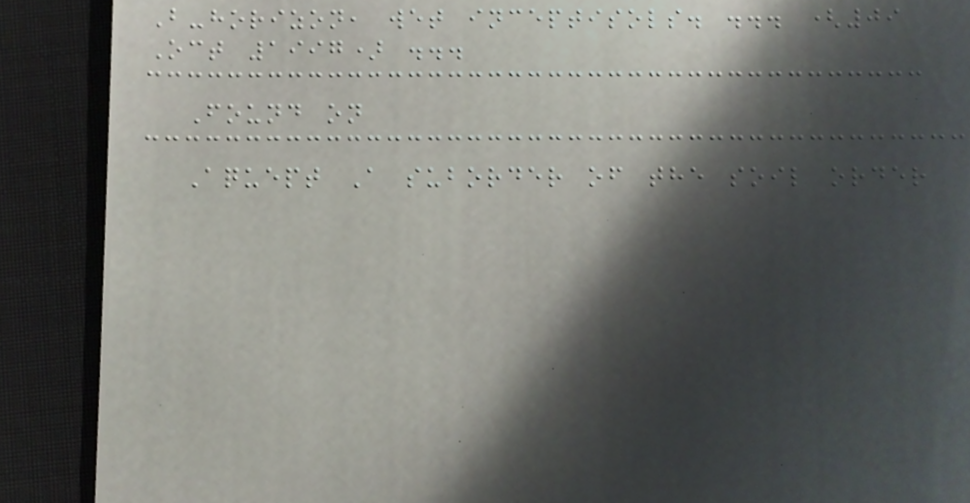B-horizon, wet inceptisols. ... (09
Oct 1997) ...
Found on
Aquept A suborder of the soil order
